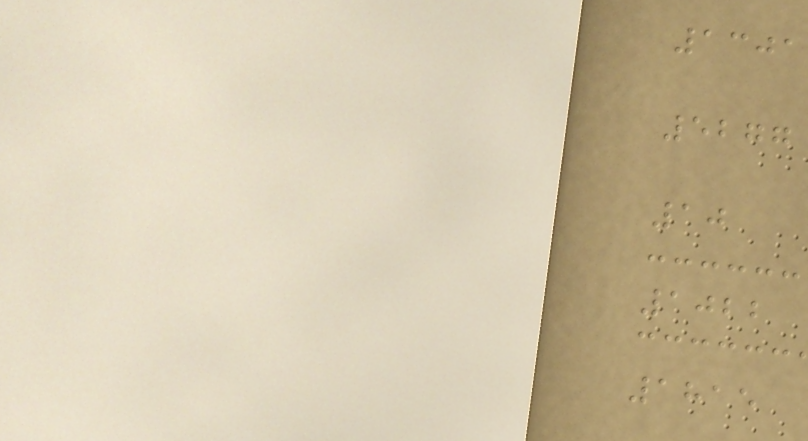1301
5277
10
1022
1815
